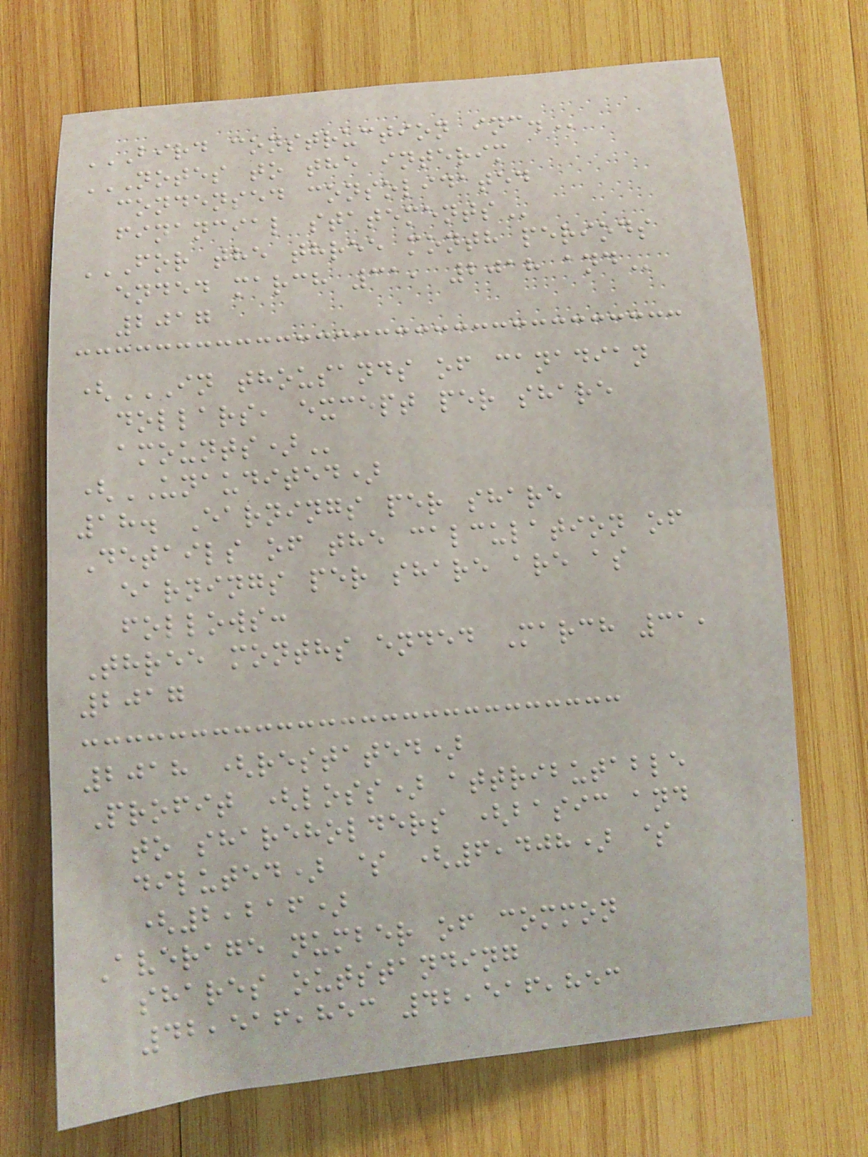BIRD CONSTRUCTION INC.
NOTES TO THE INTERIM
CONDENSED CONSOLIDATED
FINANCIAL STATEMENTS
FOR THE THREE MONTH PERIODS
ENDED MARCH 31, 2018 AND
2017
(IN THOUSANDS OF CANADIAN
DOLLARS, EXCEPT PER SHARE
AMOUNTS)
(UNAUDITED)
18. Earnings per share
Details of the calculation of
earnings per share are as
follows:
Three months ended March 31,
2017
2018 (restated)
Profit (loss) attributable
to shareholders (basic and
diluted) $ (6,408) $
(2,216)
Average number of common
shares outstanding
42,516,853 42,516,853
